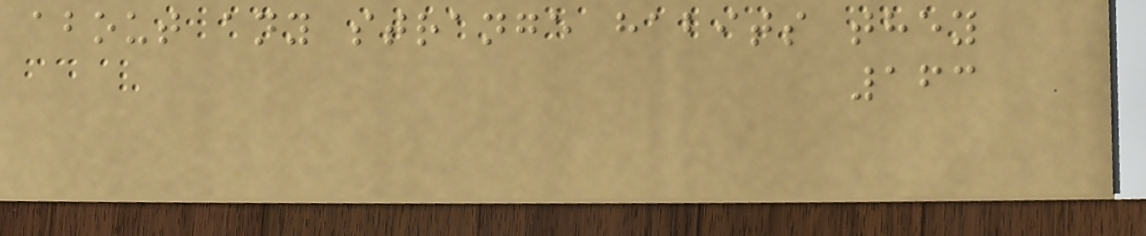about any strange habits they
163
